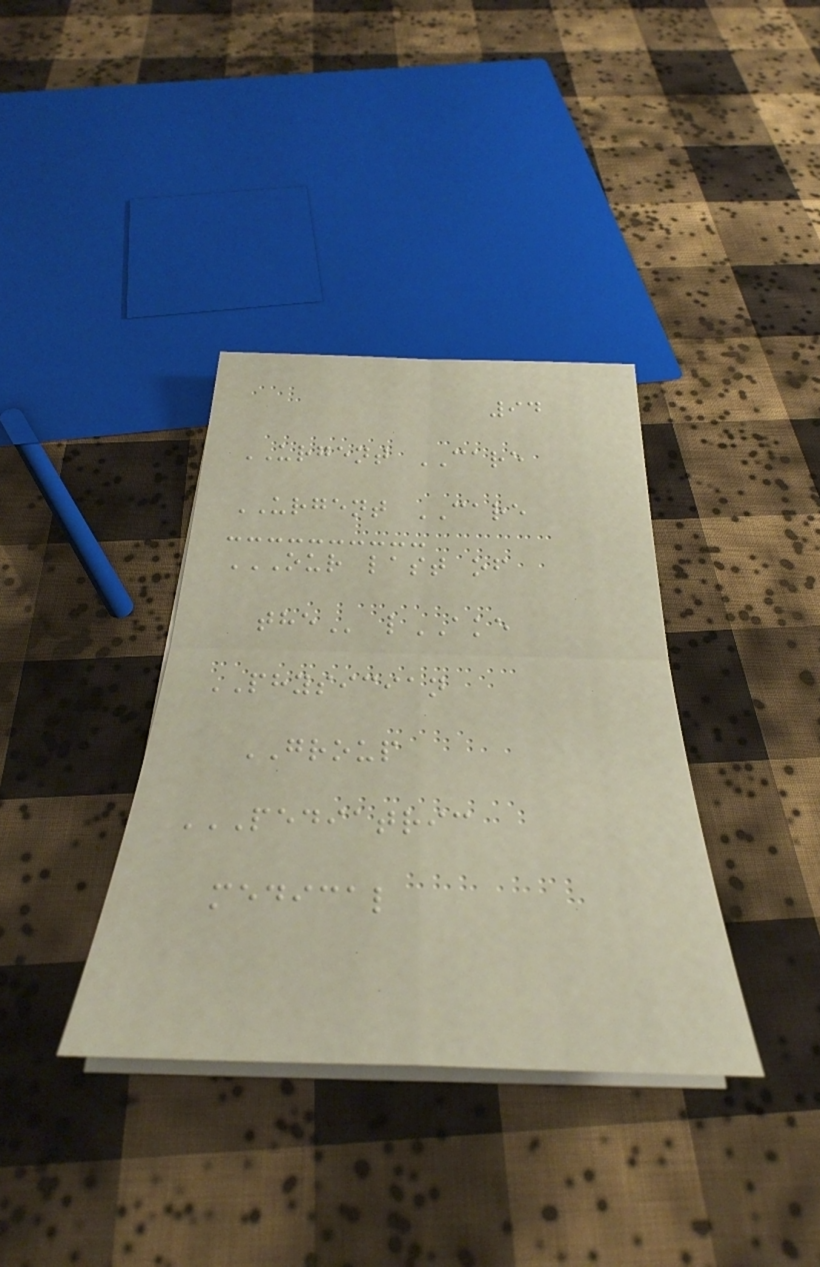94
URGENT CARE
URGENT CARE
OUR LAST OF
THE lAKE
PHYSICIAN
GROUP
PEDIATRIC
MEDICAL
